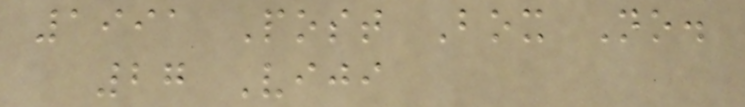1991 Post Box No.
27 Viji
